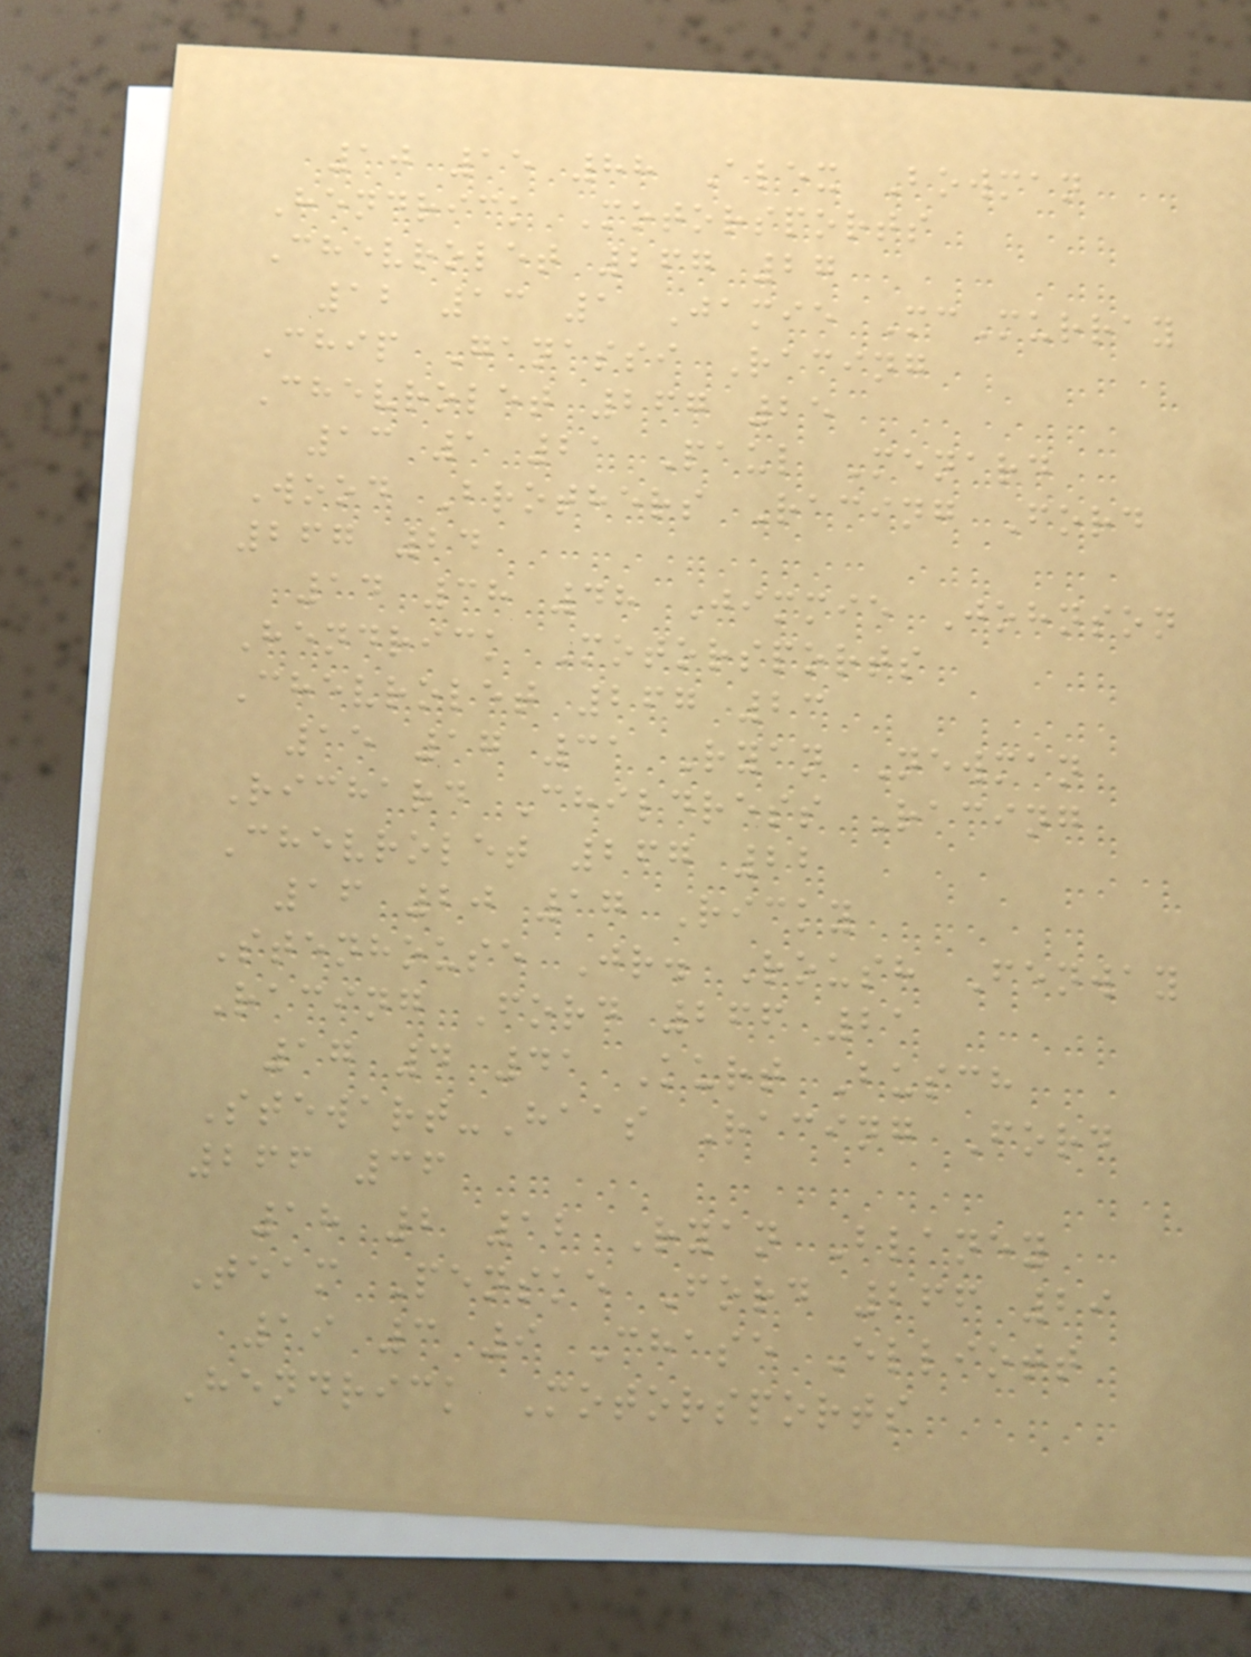10 15 88 Alex Bowman
Hendrick Motorsports
Chevrolet 267 27
12 13 1 Jamie McMurray
Chip Ganassi Racing
Chevrolet 267 25
13 1 21 Paul Menard
Wood Brothers Racing Ford
267 24
14 38 48 Jimmie Johnson
Hendrick Motorsports
Chevrolet 267 23
15 17 31 Ryan Newman
Richard Childress Racing
Chevrolet 267 22
16 20 17 Ricky
Stenhouse Jr. Roush Fenway
Racing Ford 266 21
17 4 41 Kurt Busch
Stewart-Haas Racing Ford
266 36
18 2 12 Ryan Blaney
Team Penske Ford 266 29
19 3 9 Chase Elliott
Hendrick Motorsports
